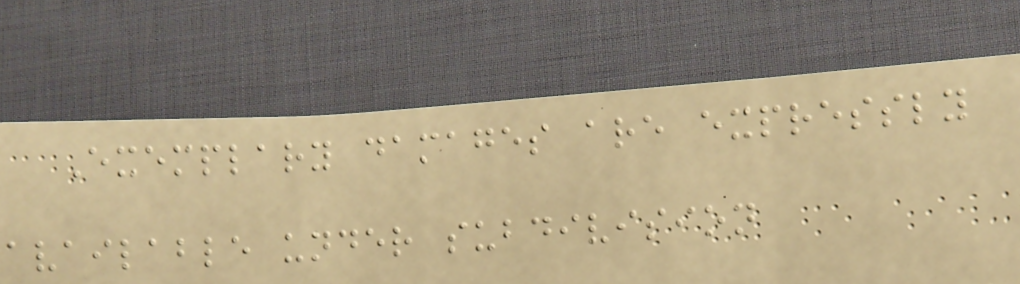Exemplary damages are expressly
available under subdivision
